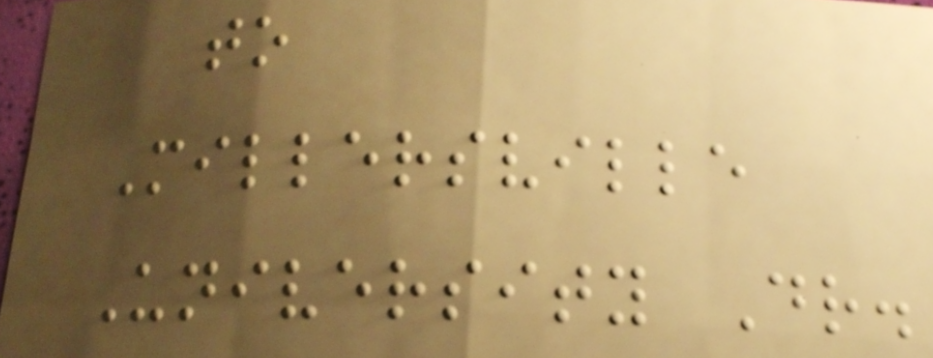to
Millersville
University Dr.
